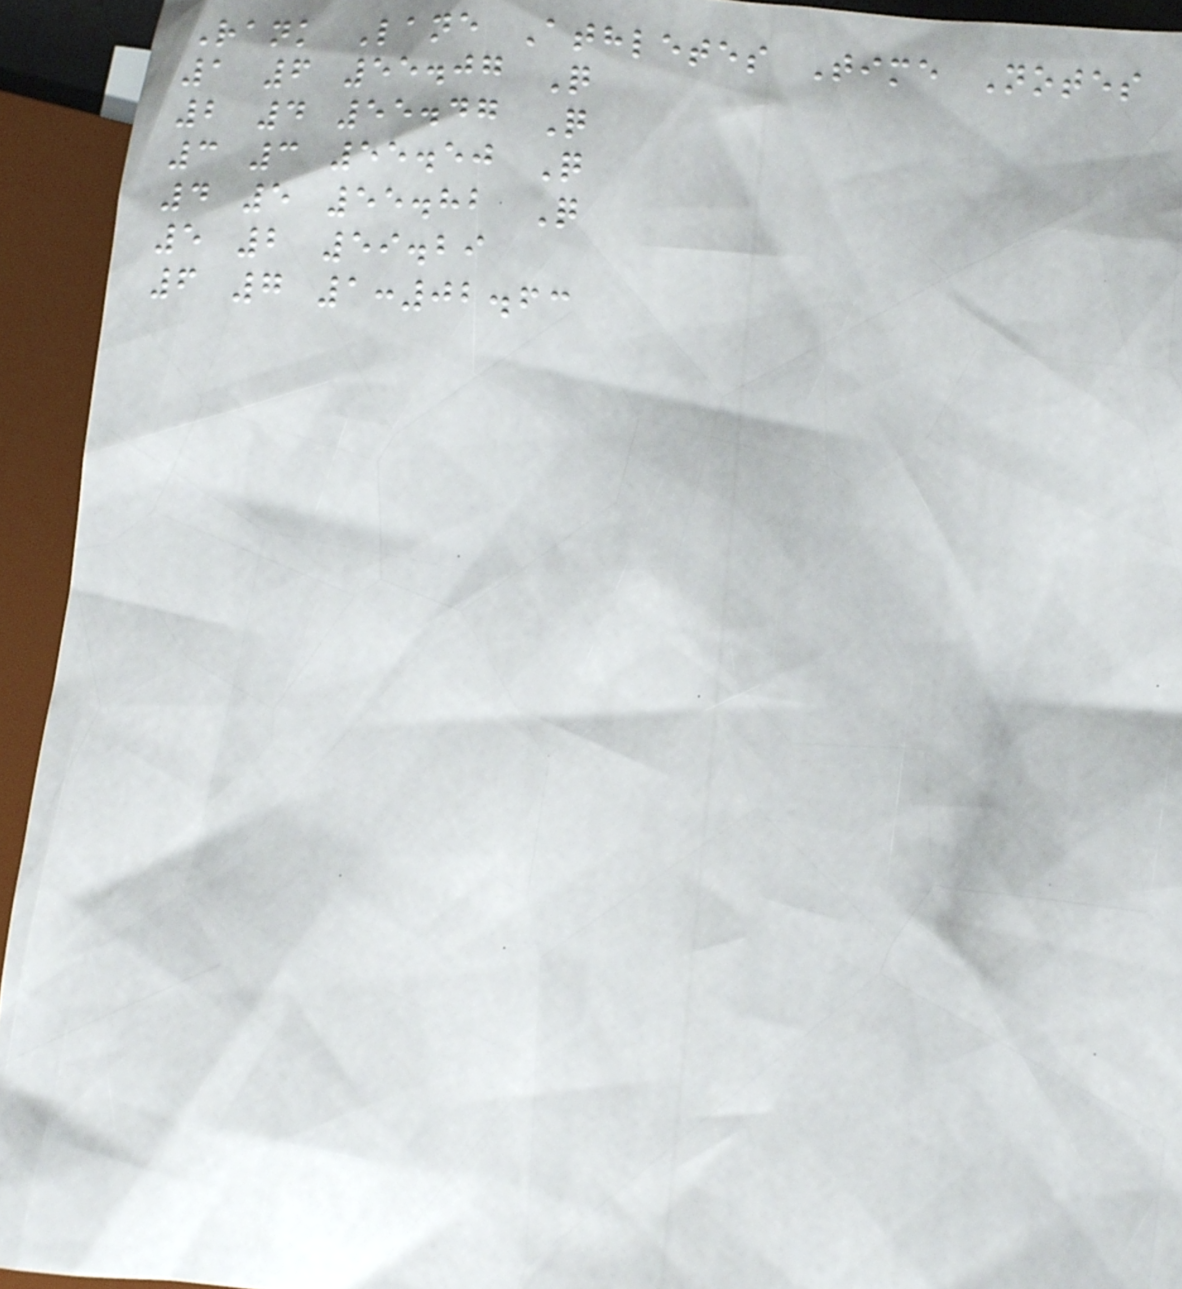Rank Lane Athletes Time Notes
1 6 55.07 Q
2 4 55.47 Q
3 3 55.50 Q
4 5 55.82 Q
5 2 59.29
6 7 1:02.63
